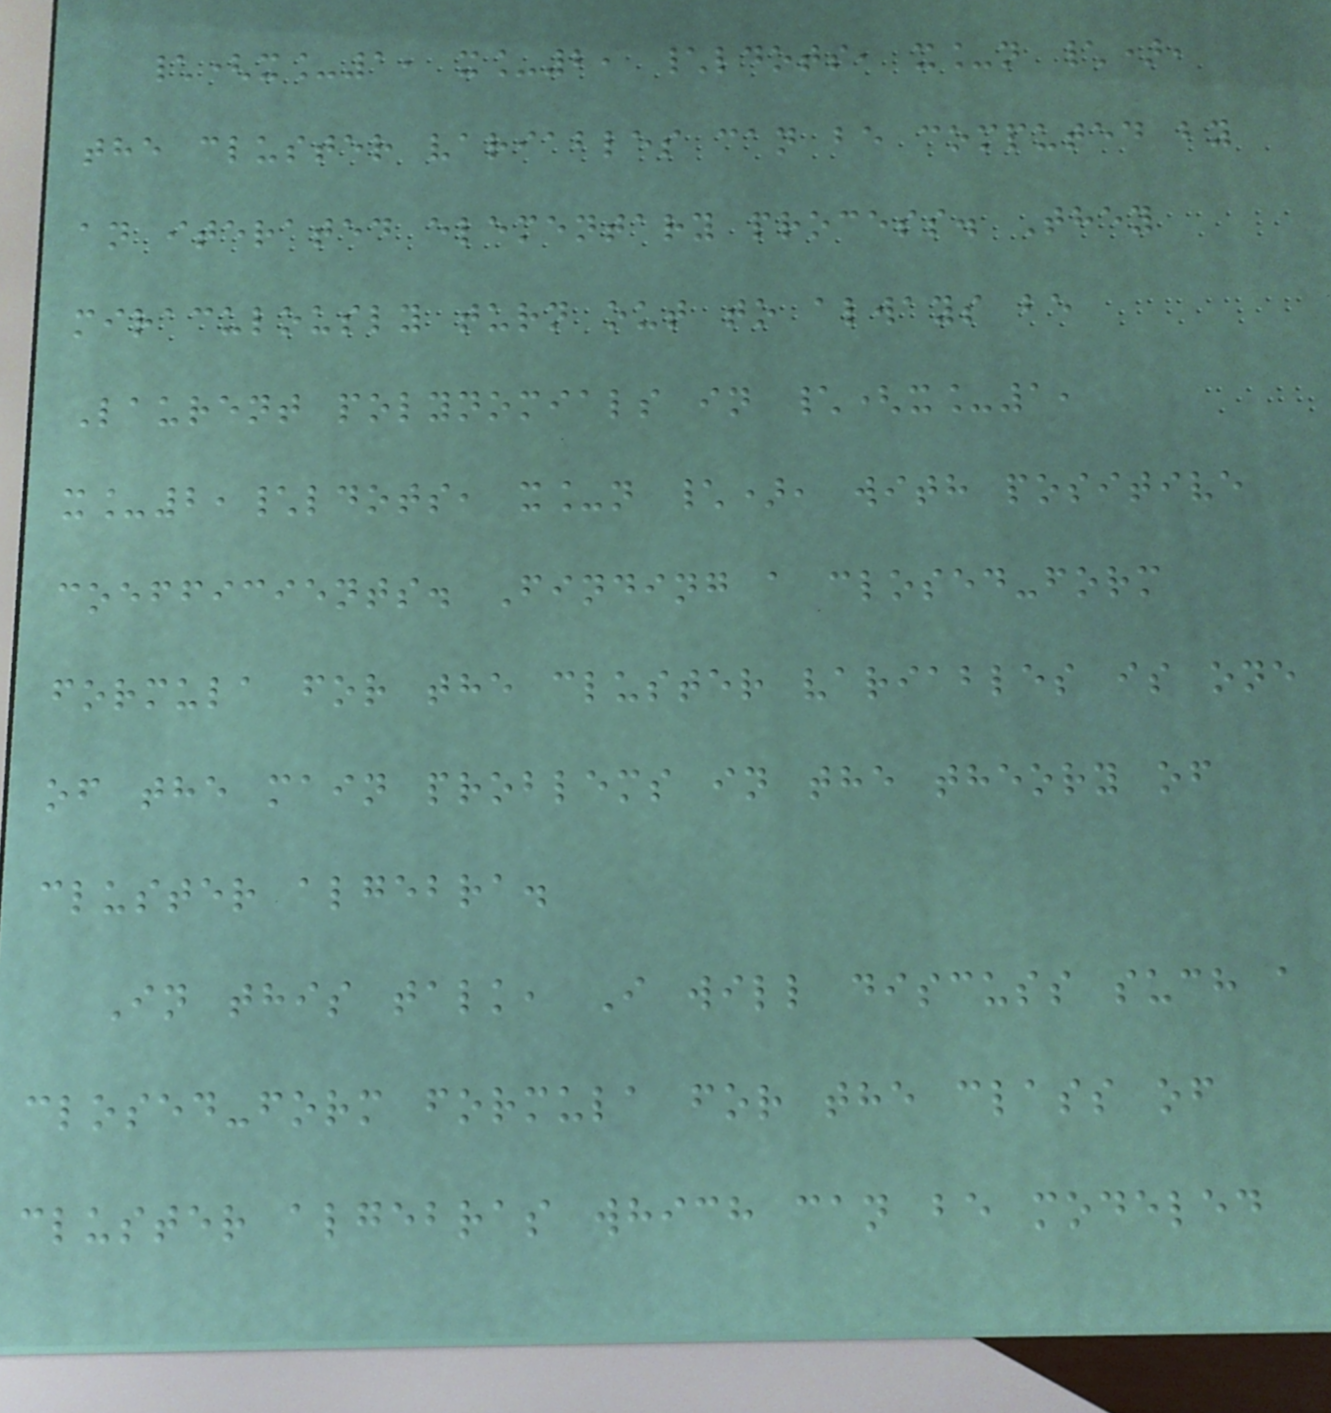\(x_1, x_2, \ldots, x_n \),
the cluster variables can be computed by
an iterated elementary process. They
miraculously turn out to always be
Laurent polynomials in \(x_1,
x_2,\ldots, x_n \), with positive
coefficients. Finding a closed-form
formula for the cluster variables is one
of the main problems in the theory of
cluster algebra.
In this talk, I will discuss such a
closed-form formula for the class of
cluster algebras which can be modeled
